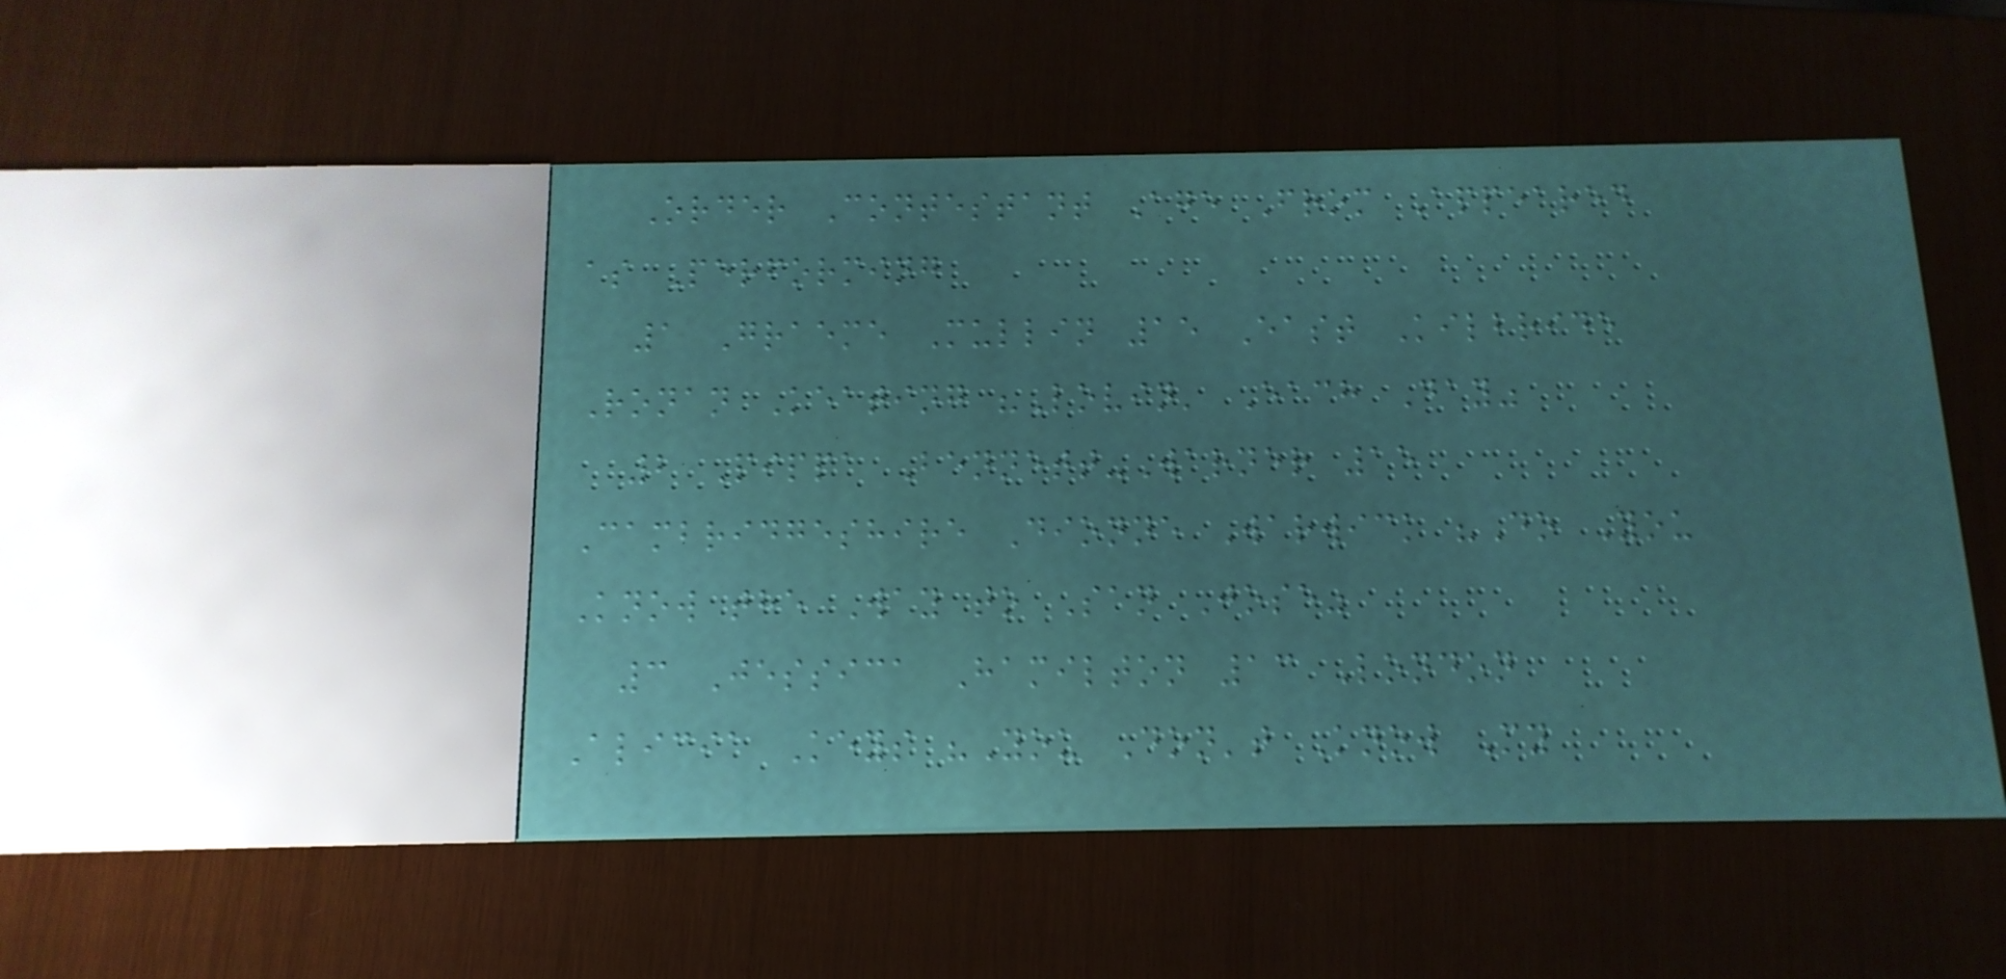Order Contestant Age From Appeared
as Performing
1 Graeme Mullin 15 East Kilbride
Ronan Keating "Lovin' Each Day"
2 Pippa Bennett-Warner 15
Cambridgeshire Dionne Warwick "Do You
Know the Way to San Jose"
3 Jessica Hamilton 13 London
Alicia Keys "You Don't Know My
